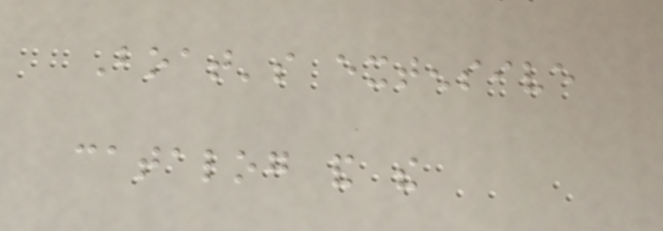Boat's extensive
catalog and the
